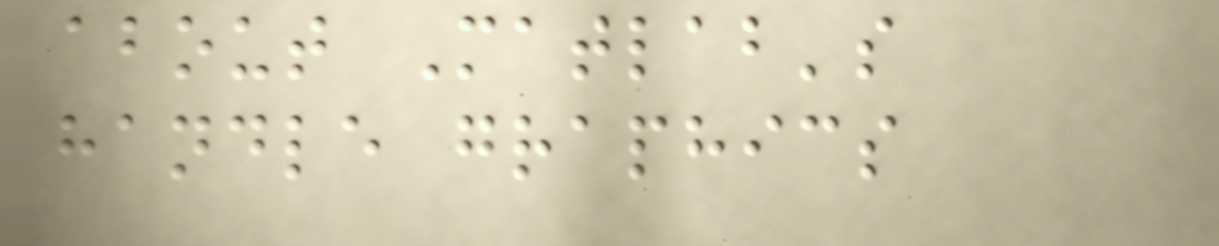about Matlab's
handle graphics
